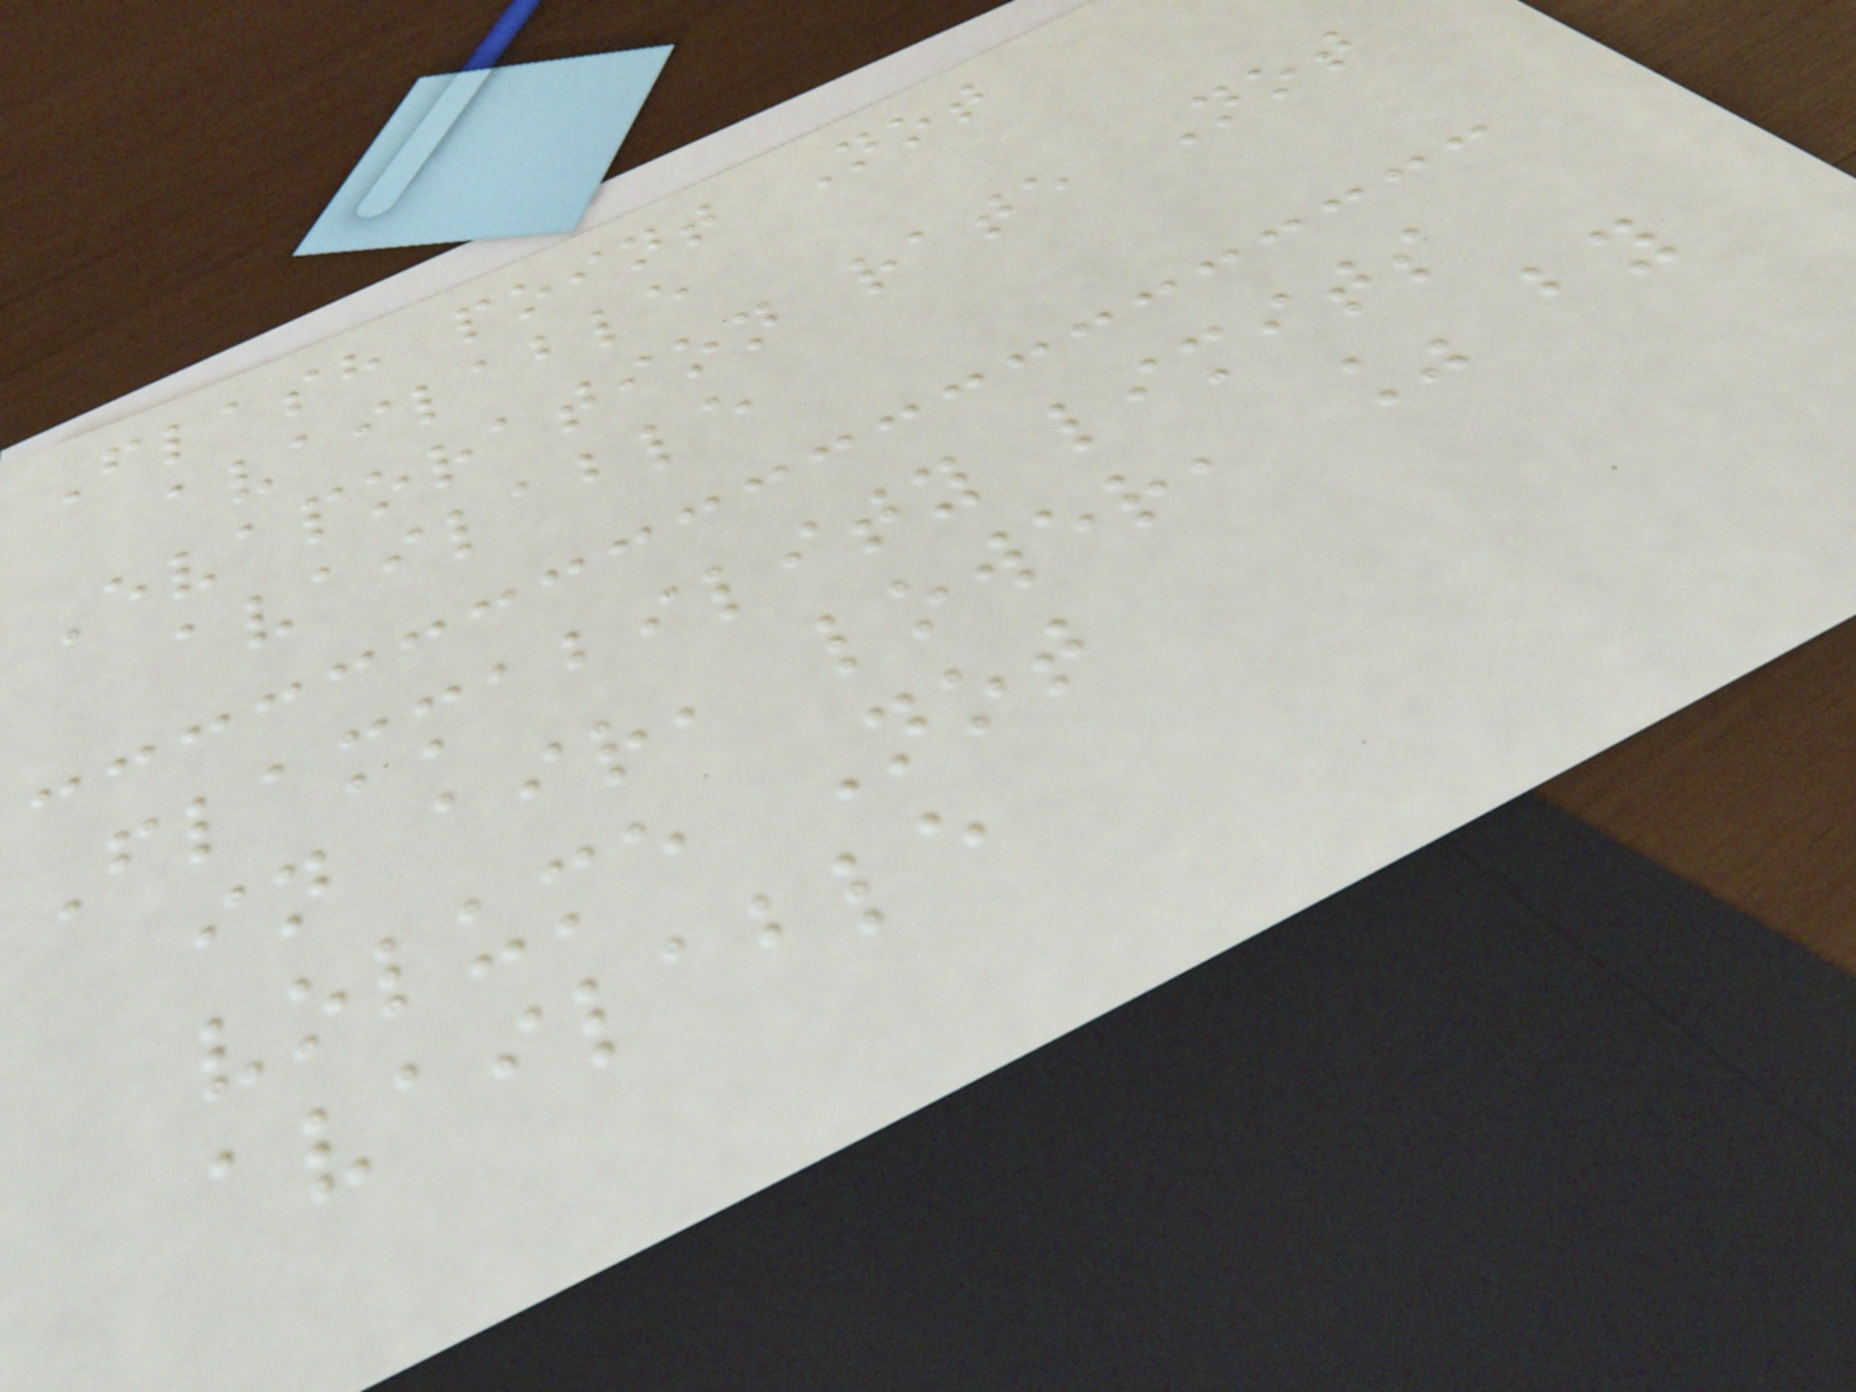Flash point Not
available
Evaporation rate Not
available
Flammability limits
in air, lower, % by
volume Not
available
